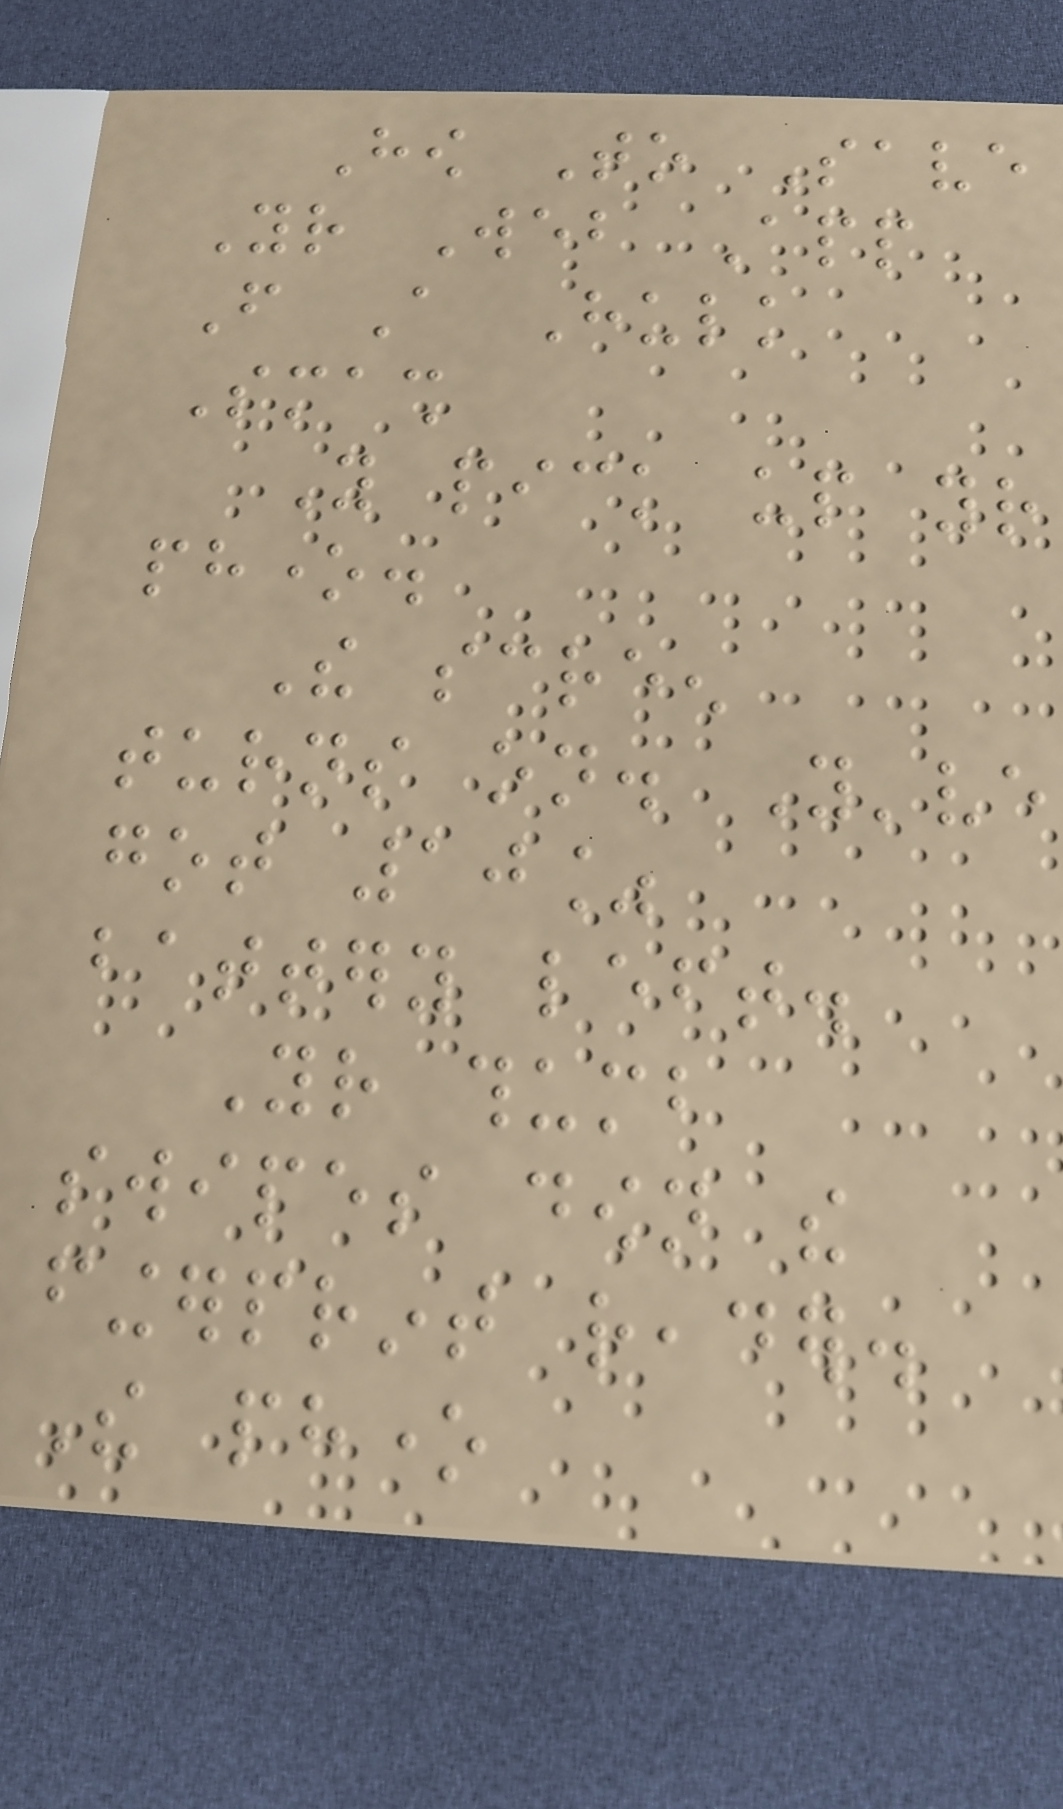How To Save
Your Web App
From A Hulk
Smash
You pick up your
phone.
The screen
turns on. You've
got 10%
battery left.
Your thumb
swipes down the
fingerprint reader.
The phone
